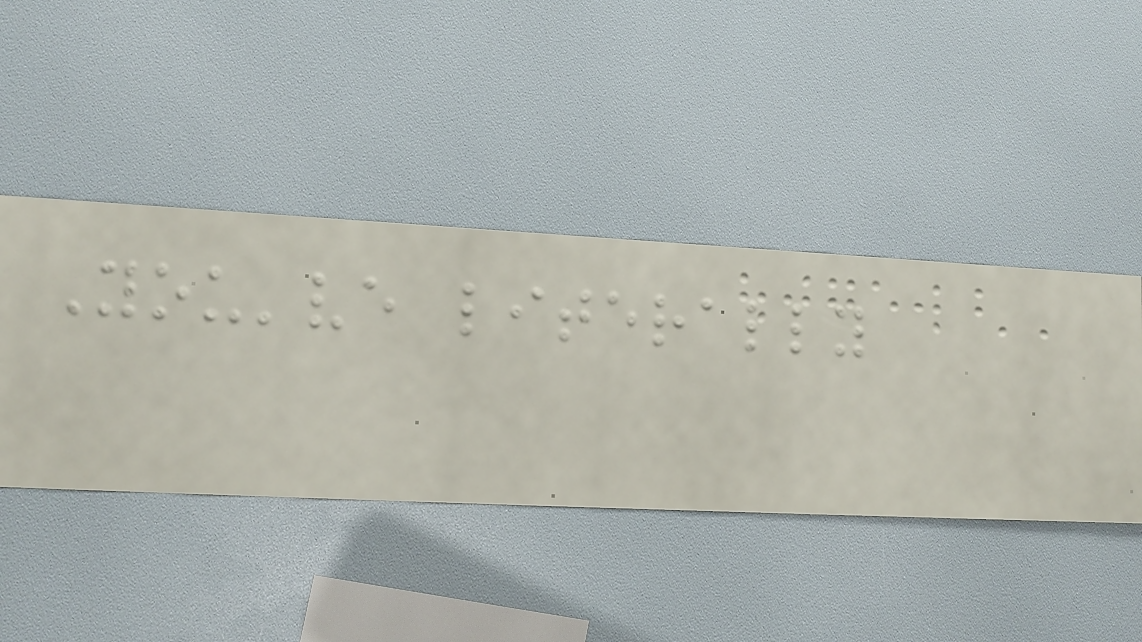You've literally
